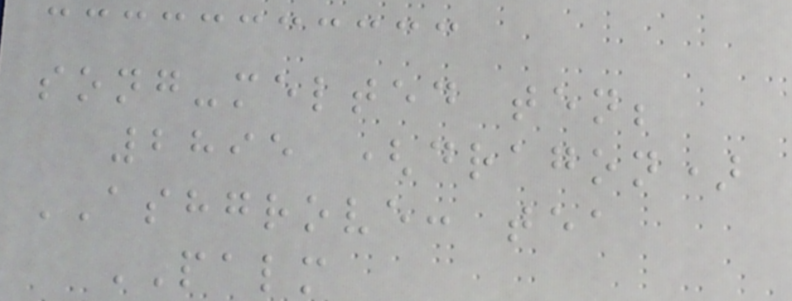song-melted ten;
2895 (dragon)
ASHGROVE: tea
PALM
